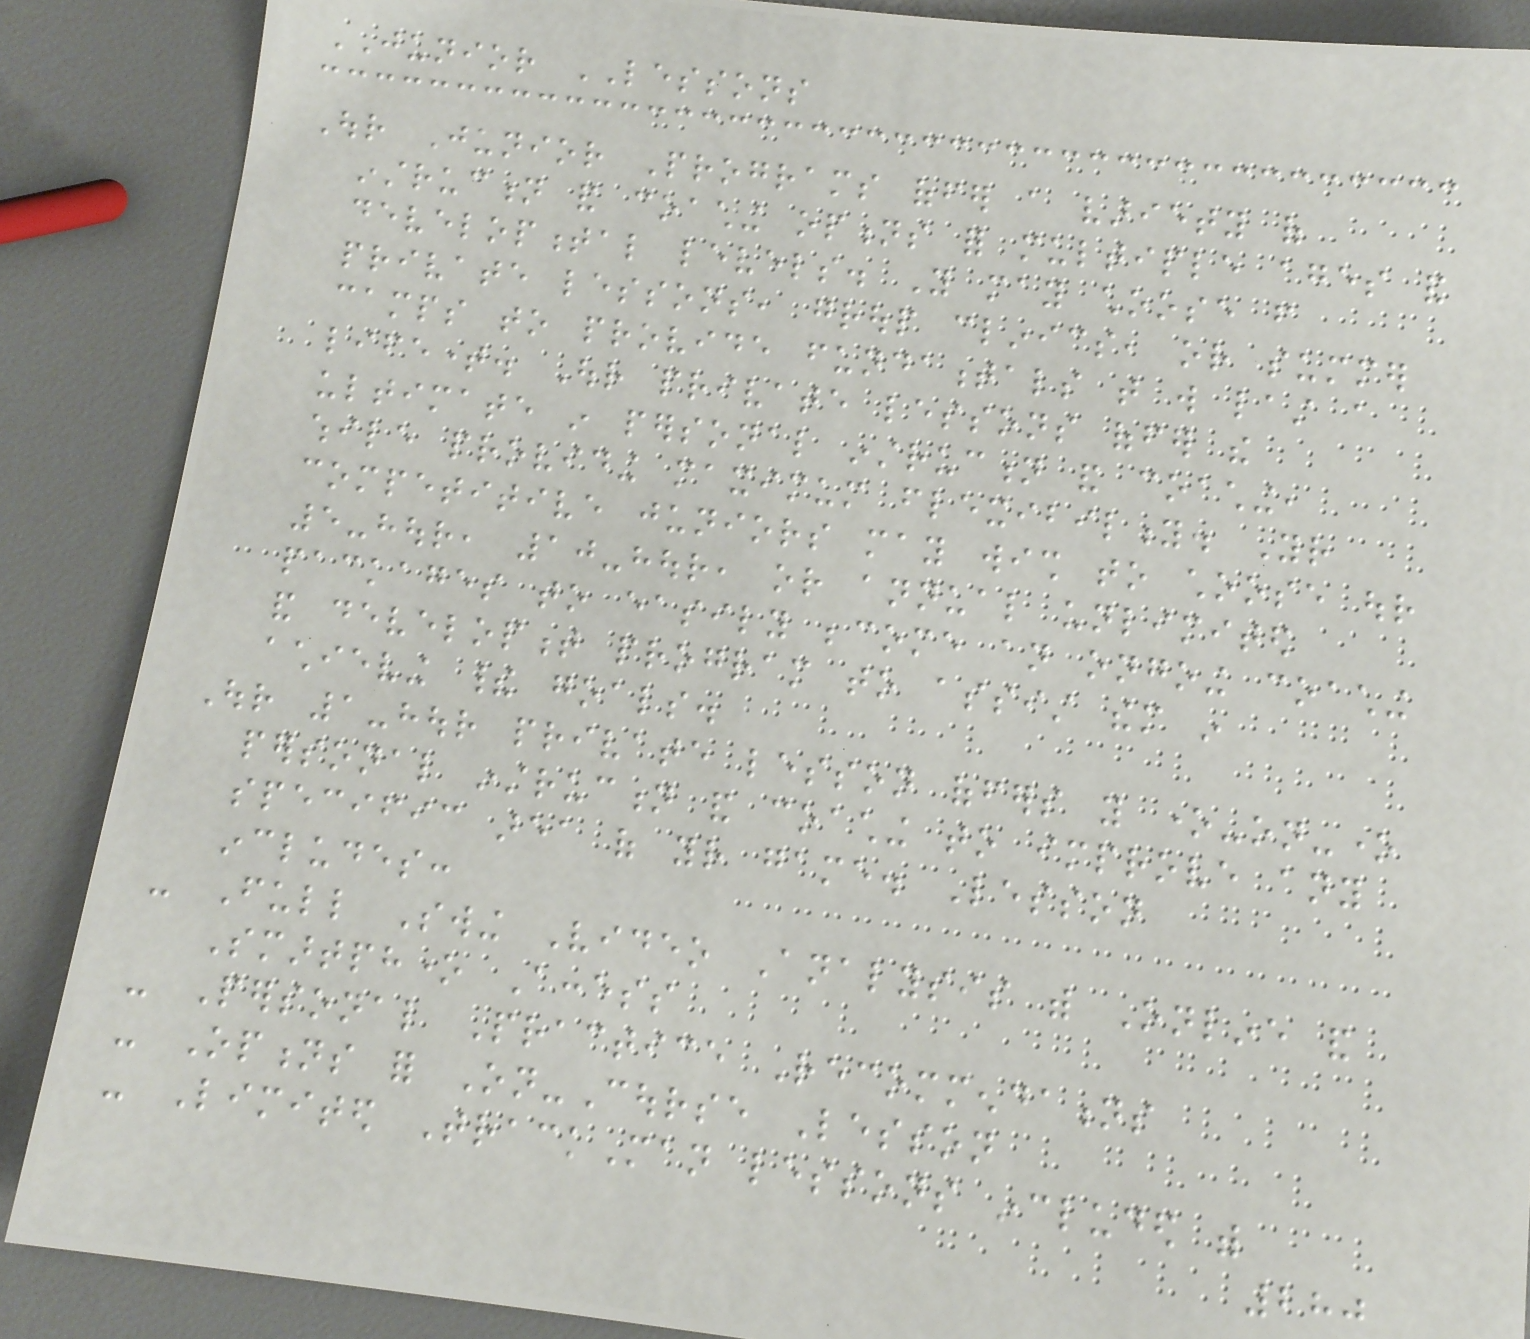JUNIOR LESSONS
Our Junior Programs offer a variety of
instruction and coaching options for multiple ages and
developmental levels. You may choose from
private lessons, group clinics, or summer
camps to provide fundamentals that will last a
lifetime. Our private lessons offer the
ultimate in personal instruction and coaching,
while providing maximum flexibility. Your
competitive juniors may wish to choose our
5-hour, 10-hour, or annual unlimited
packages to easily become an ongoing coaching
and development program to assist them in
achieving their goals.
Our 1-hour private lesson offers you one-on-one
personal instruction and coaching to improve any
specific area of your game. Lesson
includes:
- Full Swing Video Analysis with Online and
Smartphone Access
- Personal Practice Recommendations
- Options for On-Course Lesson
- Limited TrackMan lessons included with
280
